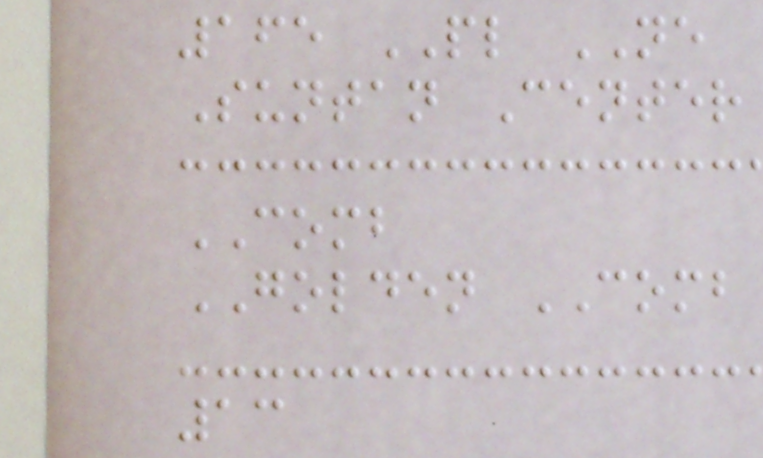165 PL NE
Suntan Center
COMB
GOLDEN COMB
13
